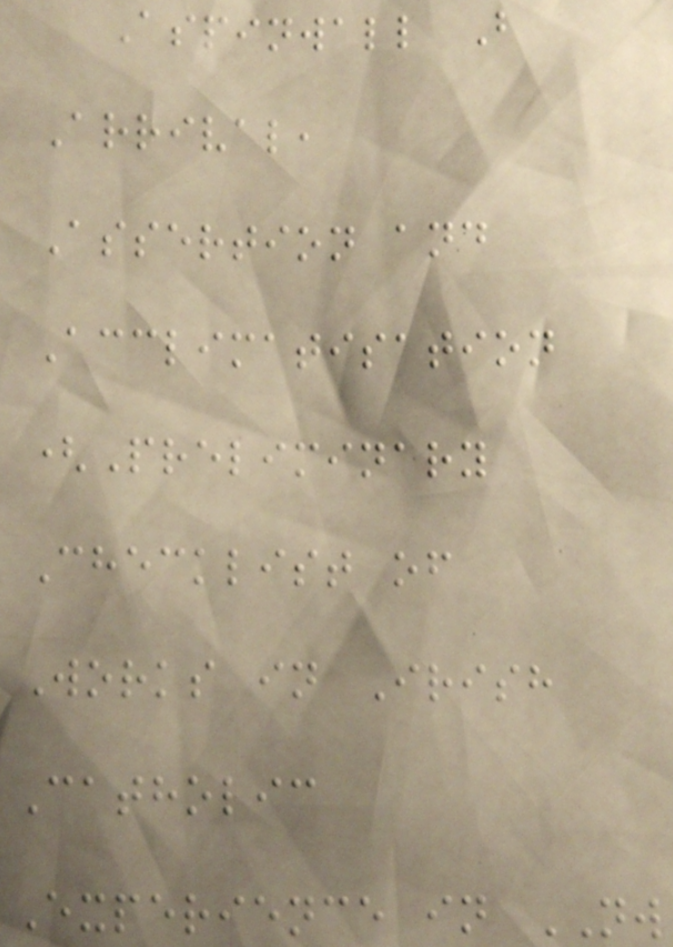Aspinwall B
Arrival,
Assertion and
Acclimatisation
(Preliminary
Checklist of
Works in Irish
Catholic
Experience in NW
